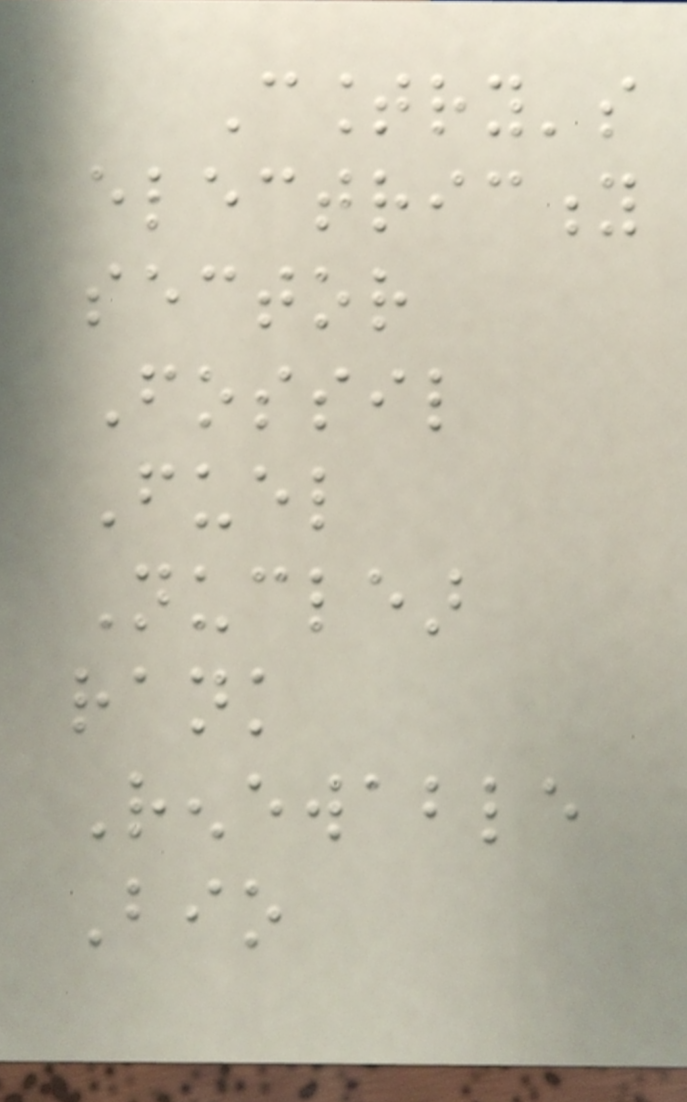Country's
electricity
sector
Fossil
Fuel
Nuclear
rank
Renewable
Bio
